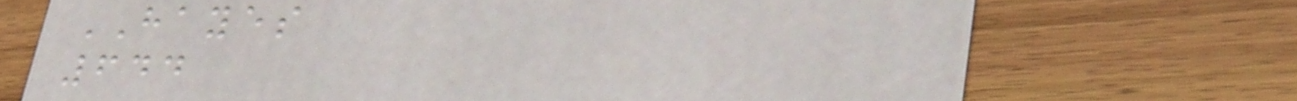HAYES
644
